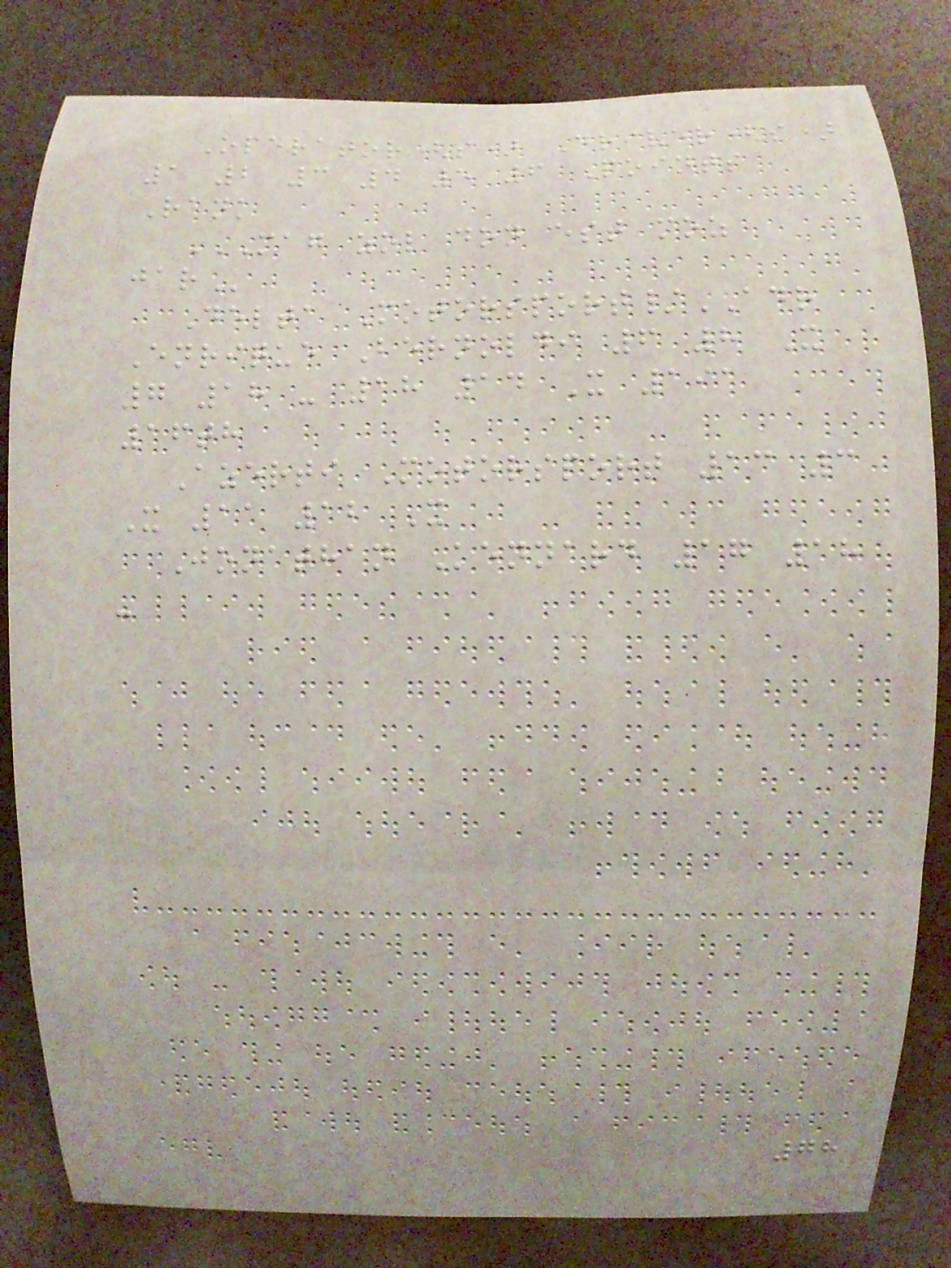Operator(s) Driver(s)
1 2 3 4 5 6 Points
Rank
MAG ZOL DON EST MOZ
JAR
Delta Motorsport/ADR
Enrique Bernoldi 6 8 X
7 18 - 18 14 X 191
16th
Azerti Motorsport 13 3
X 11 12 X
Jonathan Kennard 17 18
-
78
